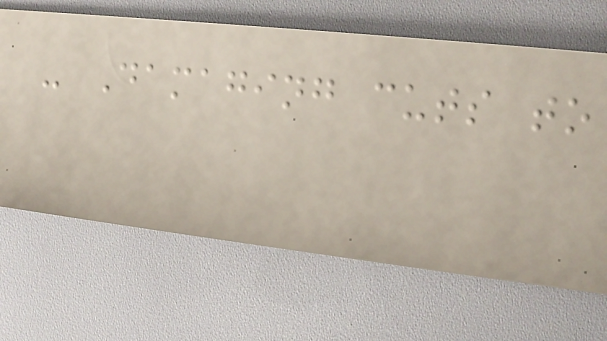- Damaging cuts to
